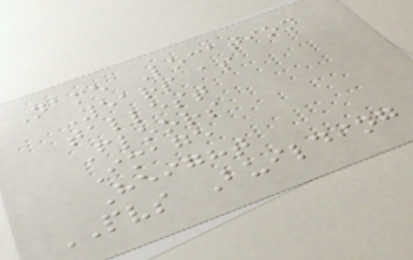Name Location
Years as
tallest
Floors
Image
Height
PVS Building
